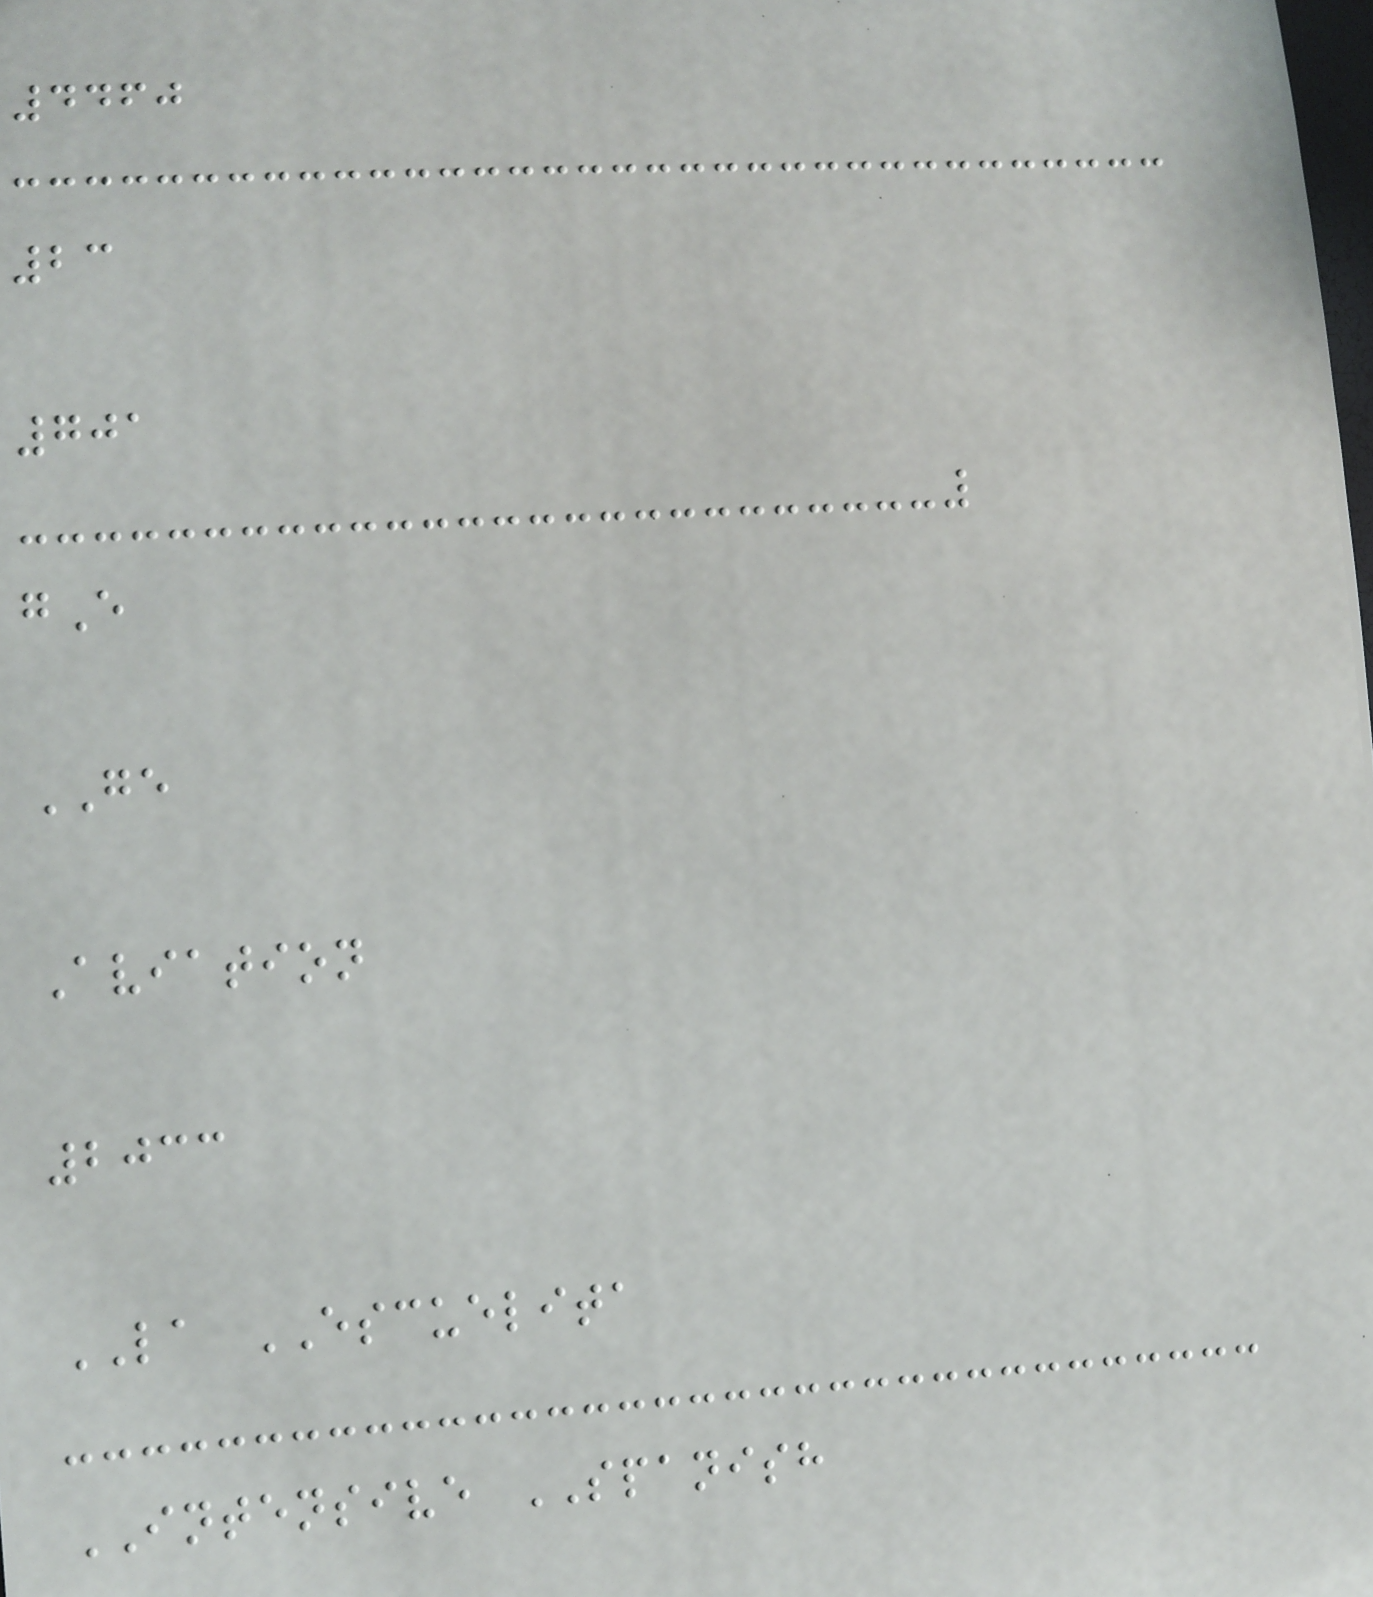4460
23
701
gE
GE
Aviation
2033
LA ESCUELITA
INTENSIVE SPANISH
